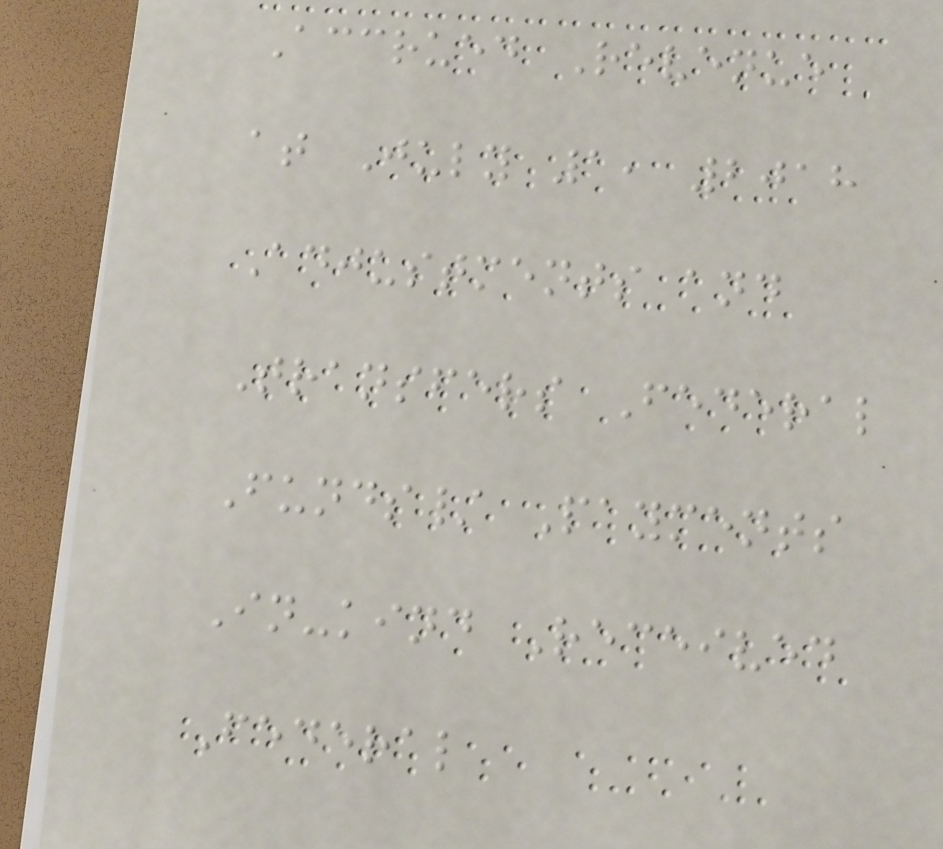Accrued Revenue
at July 1, 2018
Adjustments and
Transfers Federal
Funds/ Payments
In-kind Received
Federal
